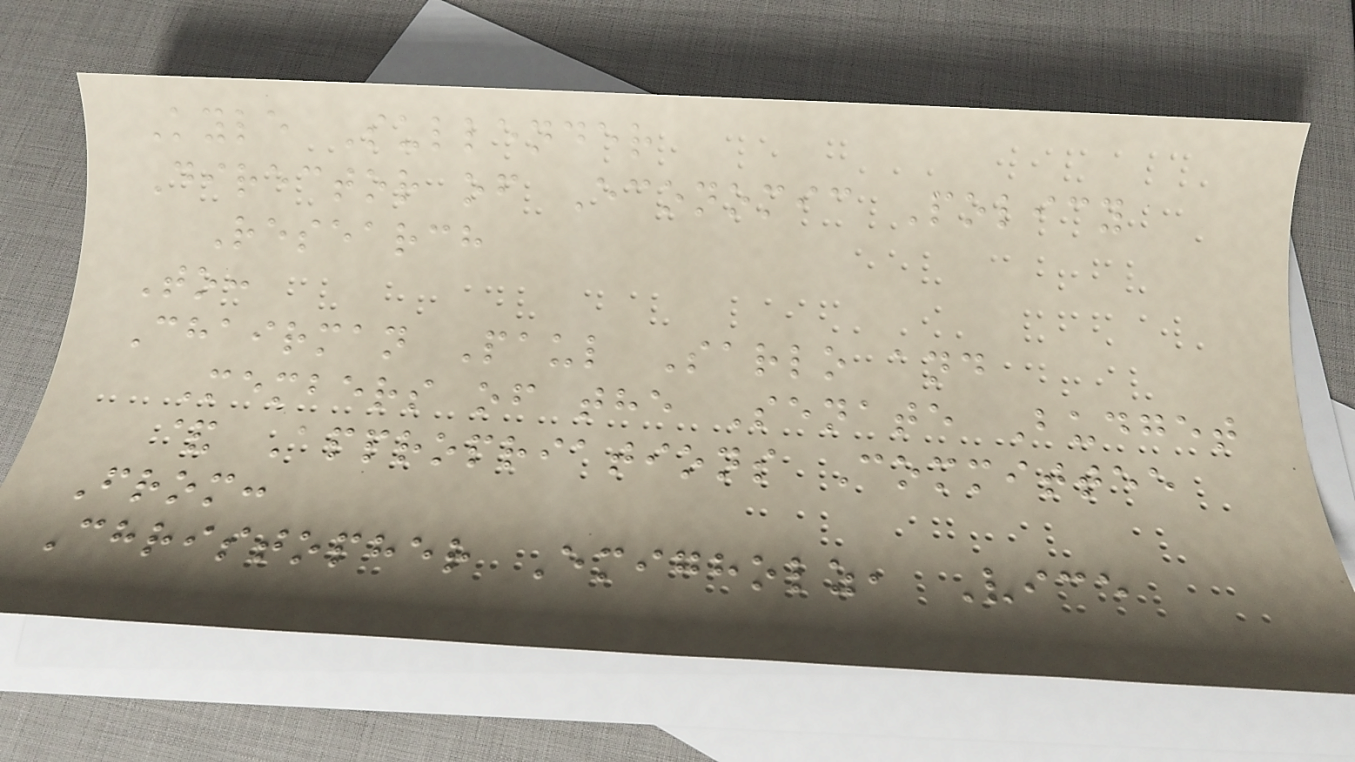Kyle Sullender
Director of Economic Policy
Research
To:
Chairman Paul Sarlo and
Members of the Senate Budget
& Appropriations Committee
From:
Christopher Emigholz, Vice
